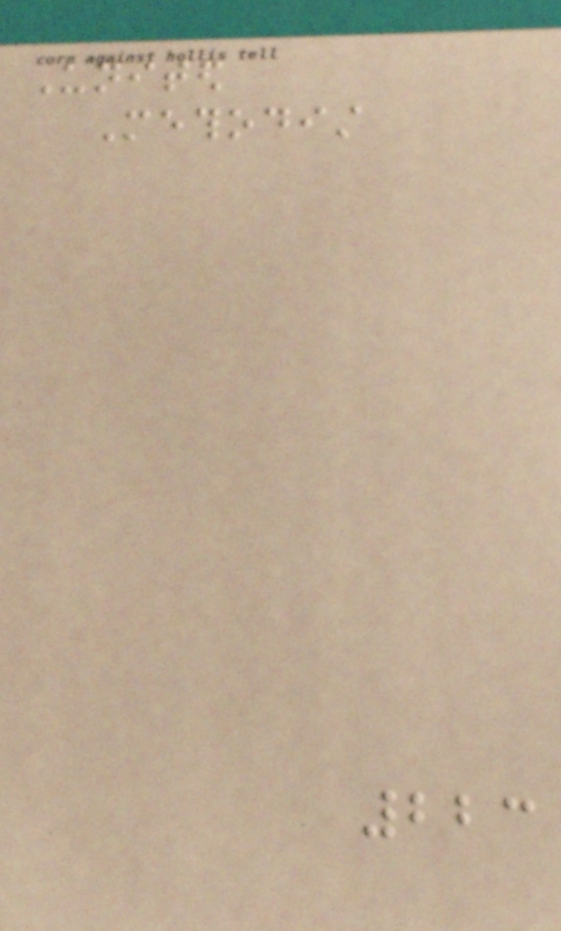United
Methodist
223
